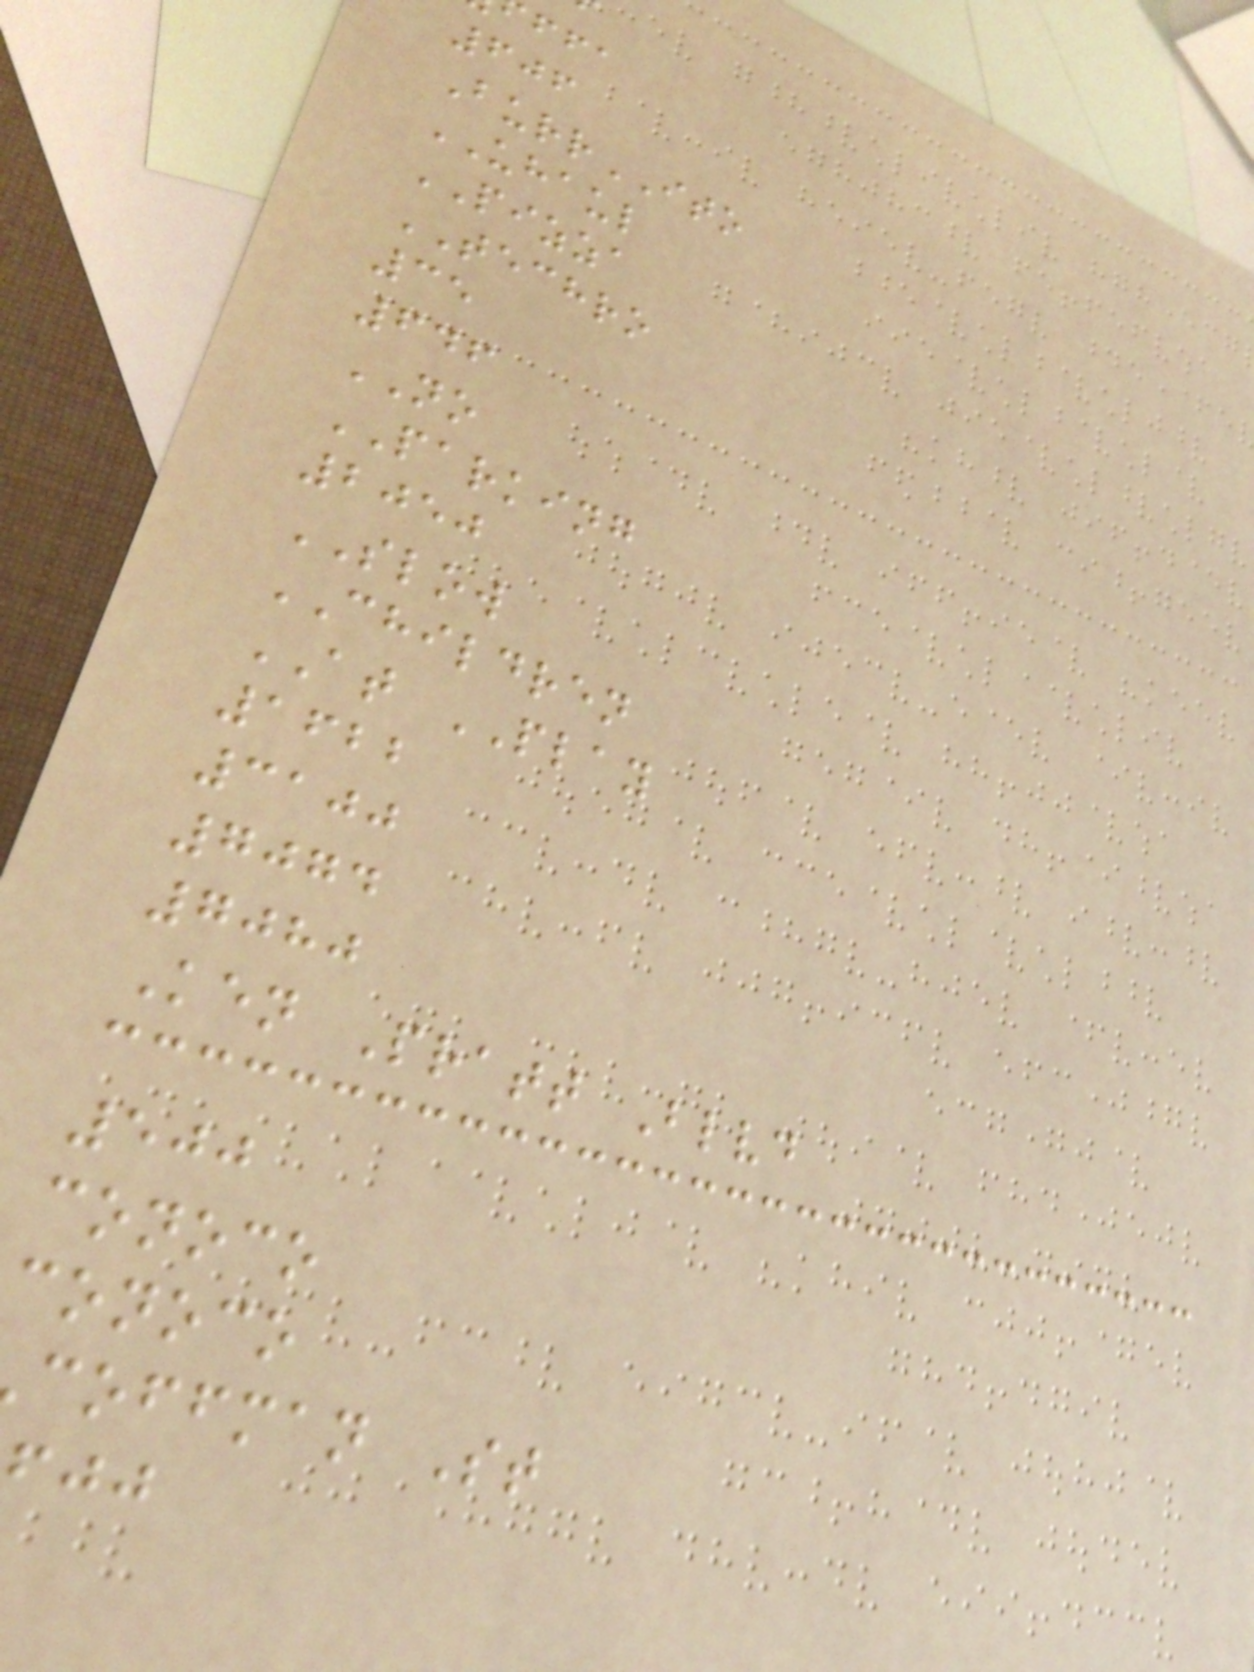606
BurrITO
UHAUL
PIZZA
TECHRO
35
646
NO
PARKING
2050
SLOW
CHILDREN
AT PLAY
1622
3100
7074
7080
Ken Pratt Blvd
500
conoco
conoco
coffman St
